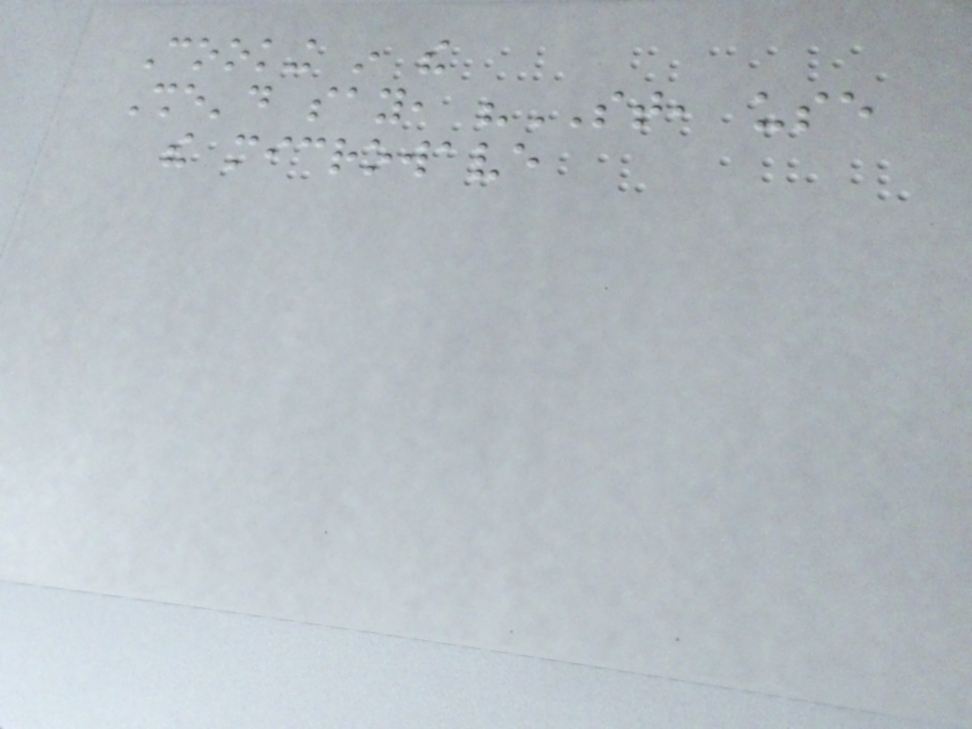Cooking in the
She'd say, "ST, use
the microwave
